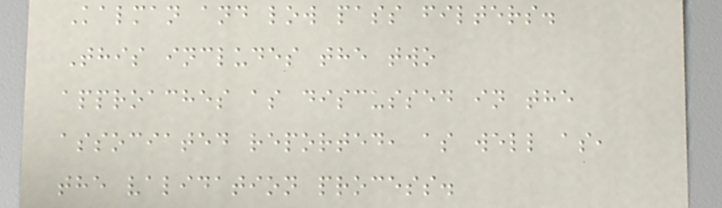Kalman and low pass filters.
This includes the two
approaches as discussed in the
associated reported, as well as,
the validation process.
